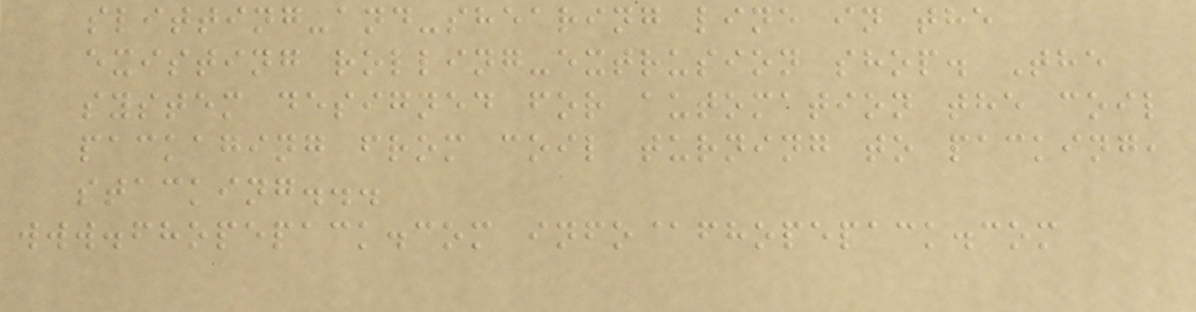slitting-and-shearing line in the
existing rolling-extrusion shop. The
system designed for automation the coil
packaging from coil turning to packing,
stacking...
www.fhopepack.com info@fhopepack.com
